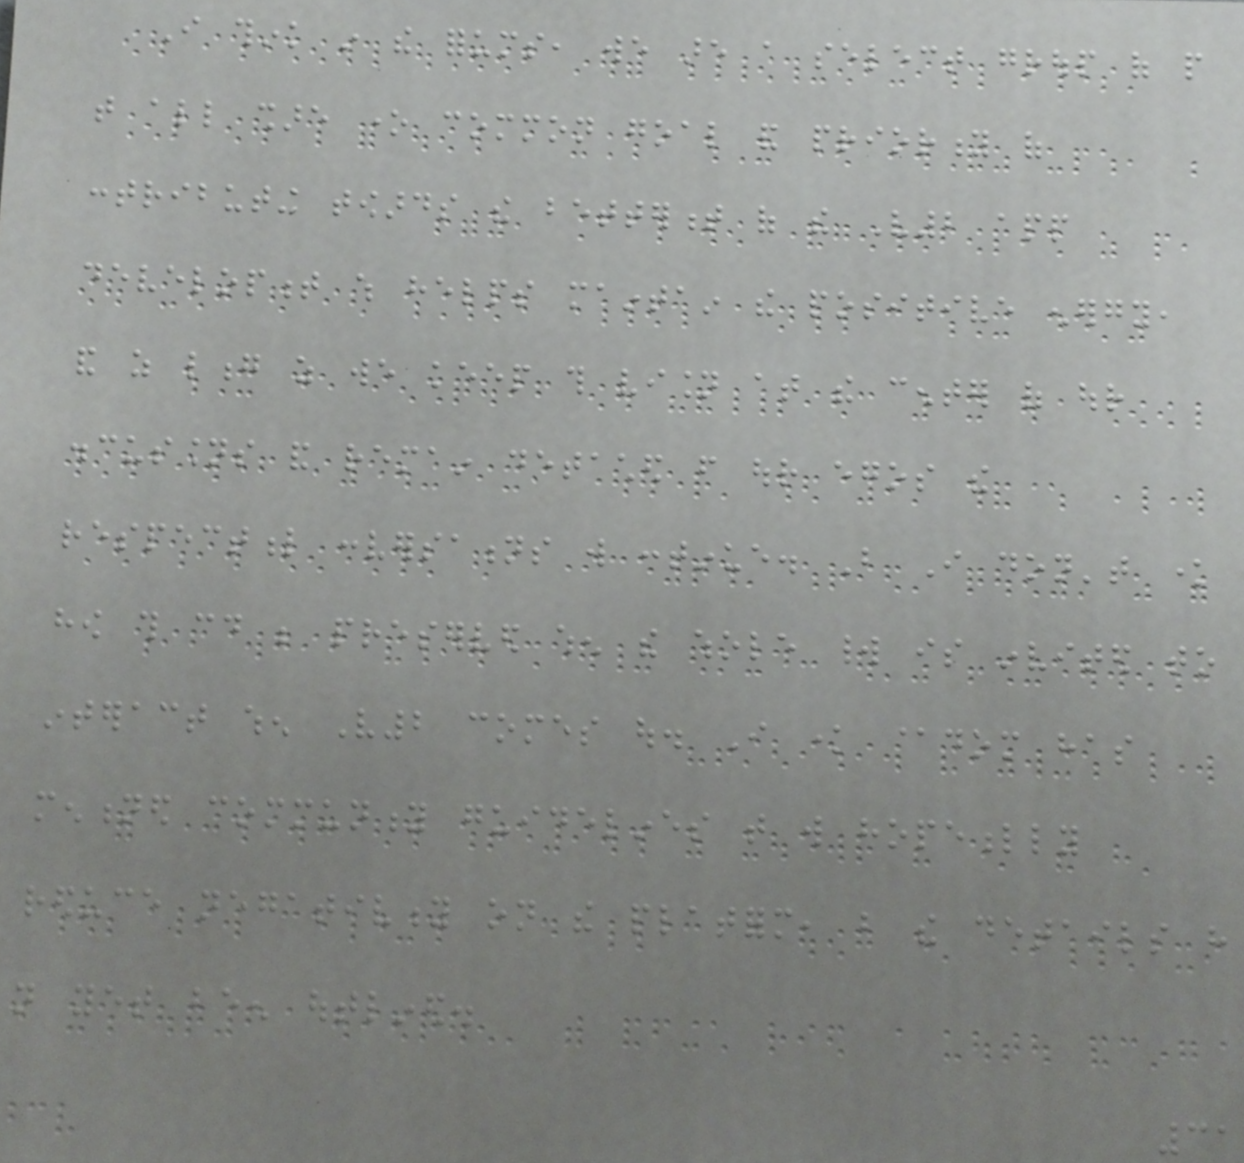I think in the forums, we are a select group of people
that all share one common goal and priority of
contributing towards the betterment of the V2 app
development which helps maintain the positive energy,
and as long as we keep this vision at the center of our
discussions and remain detached from our egos the
respectful conversations will continue. But I don't know
how this could be preserved when the whole world is invited to
interact when V2 comes out. I know @dom has
mentioned community guidelines that will hopefully
reduce negativity on the platform, but the details have
not yet been outlined.
31
